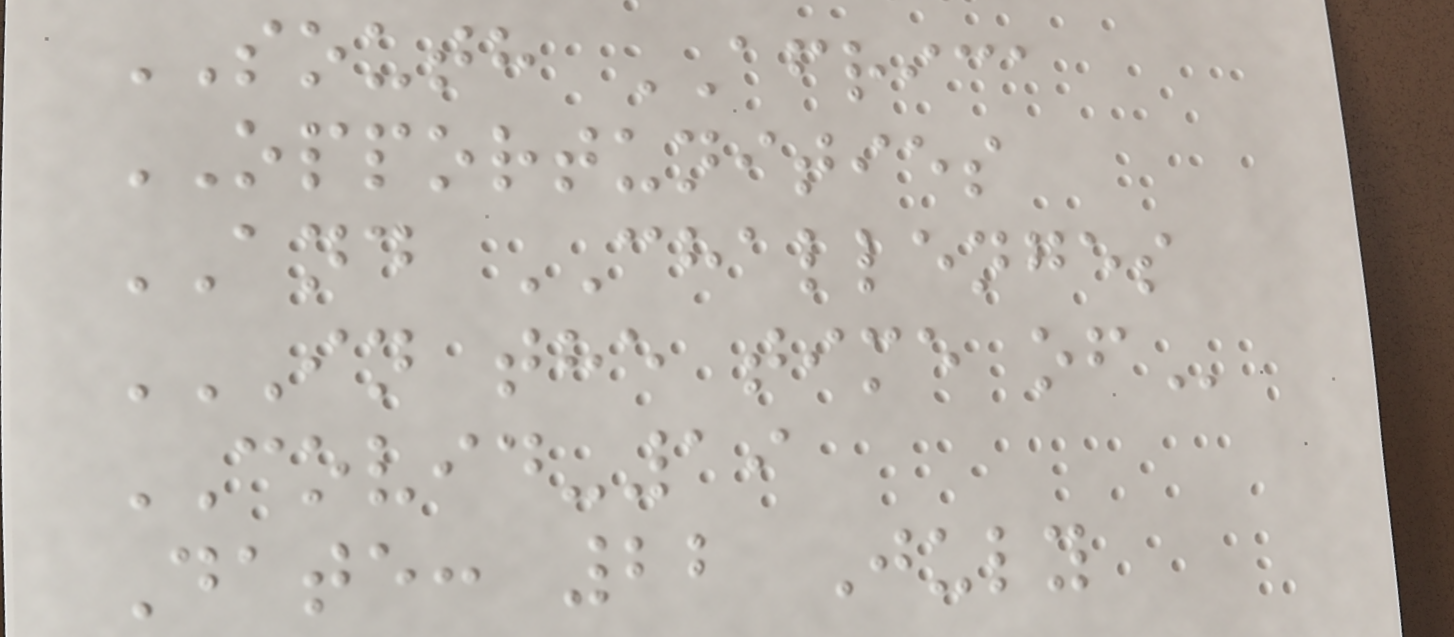SOUTH AFRICA
OPPORTUNITIES
AND CHALLENGES
IN THE TIME OF
COVID-19
Date: 22 July
